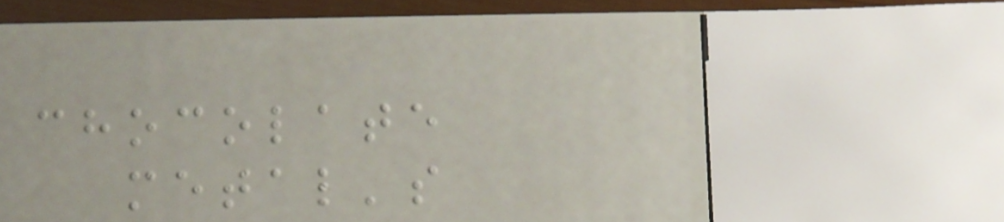chocolate
metal's
